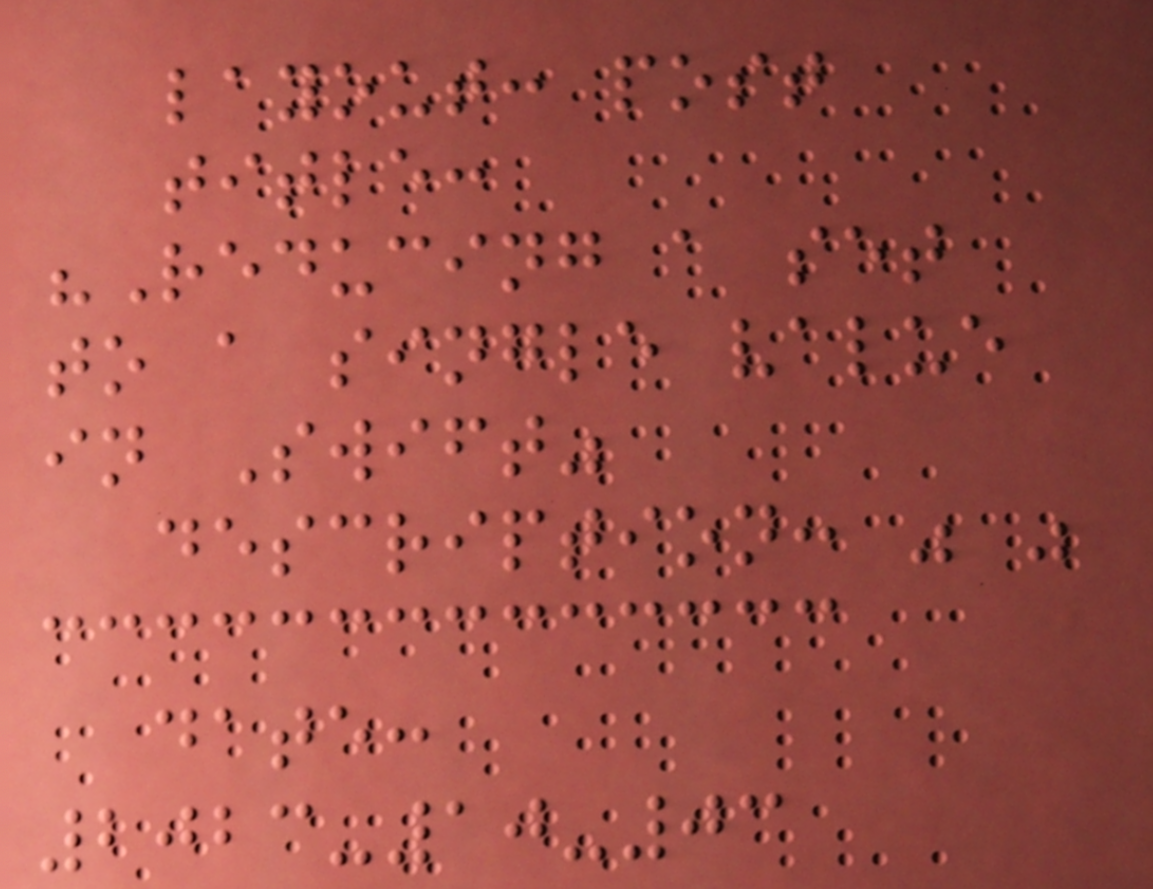layout: post
title:
"Reducing a set
to a single value
in Swift"
description: " "
date:
2023-10-03
